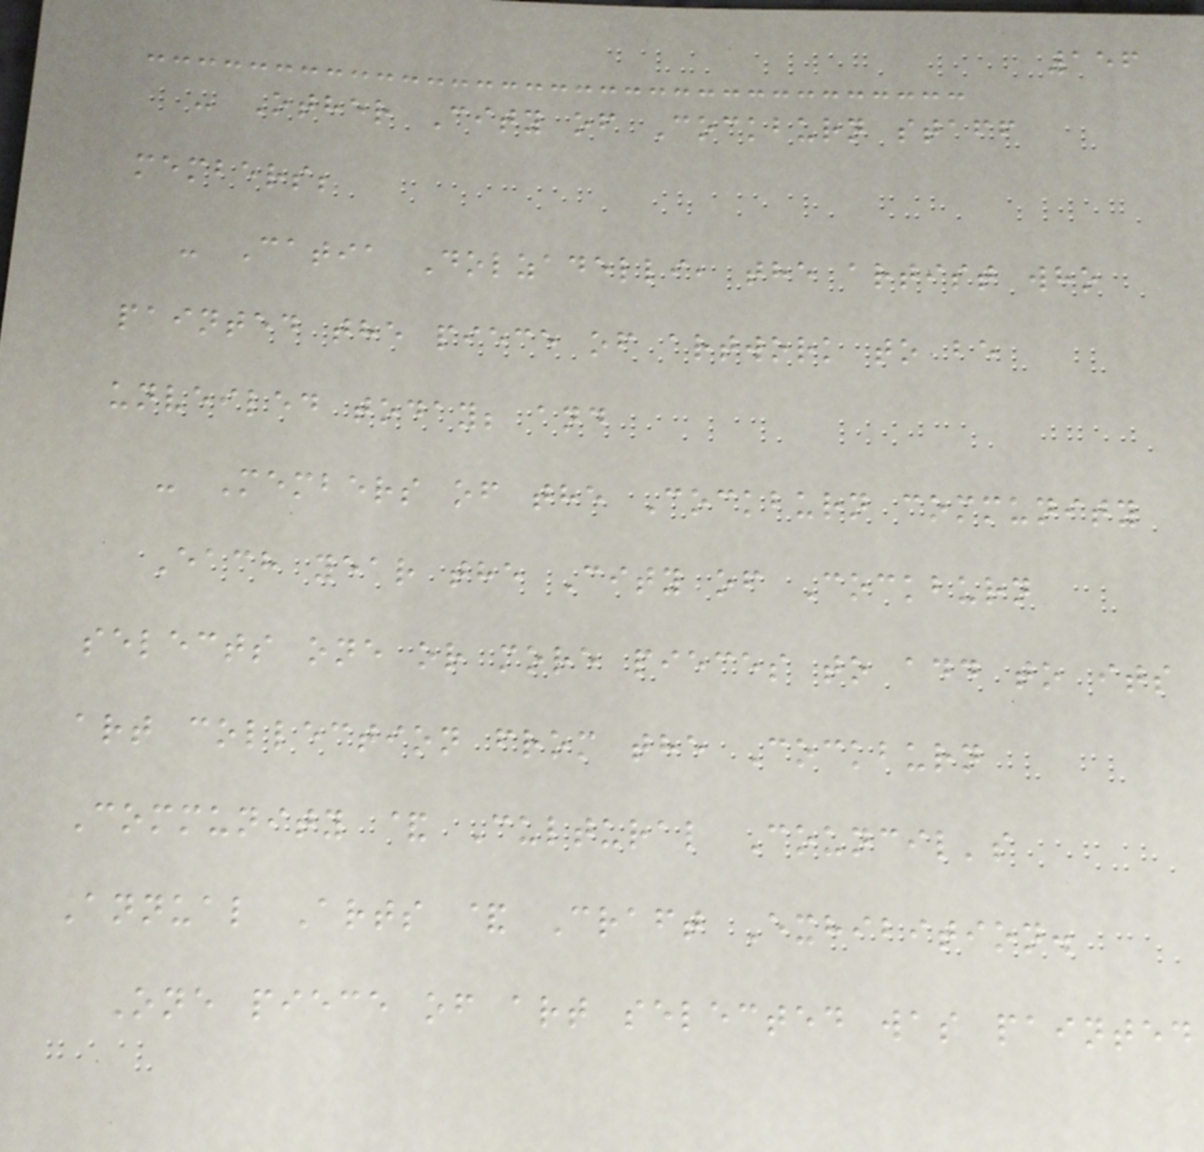156
- Other City of Cockburn staff
members;
- Catia Dolzadelli, the artist who
painted the piece of artwork to be
unveiled today; and
- Members of the Cockburn community
Each year the City of Cockburn
selects one or more pieces to add to its
art collection from the Cockburn
Community & Cultural Council's
Annual Arts & Craft Exhibition.
One piece of art selected was painted
